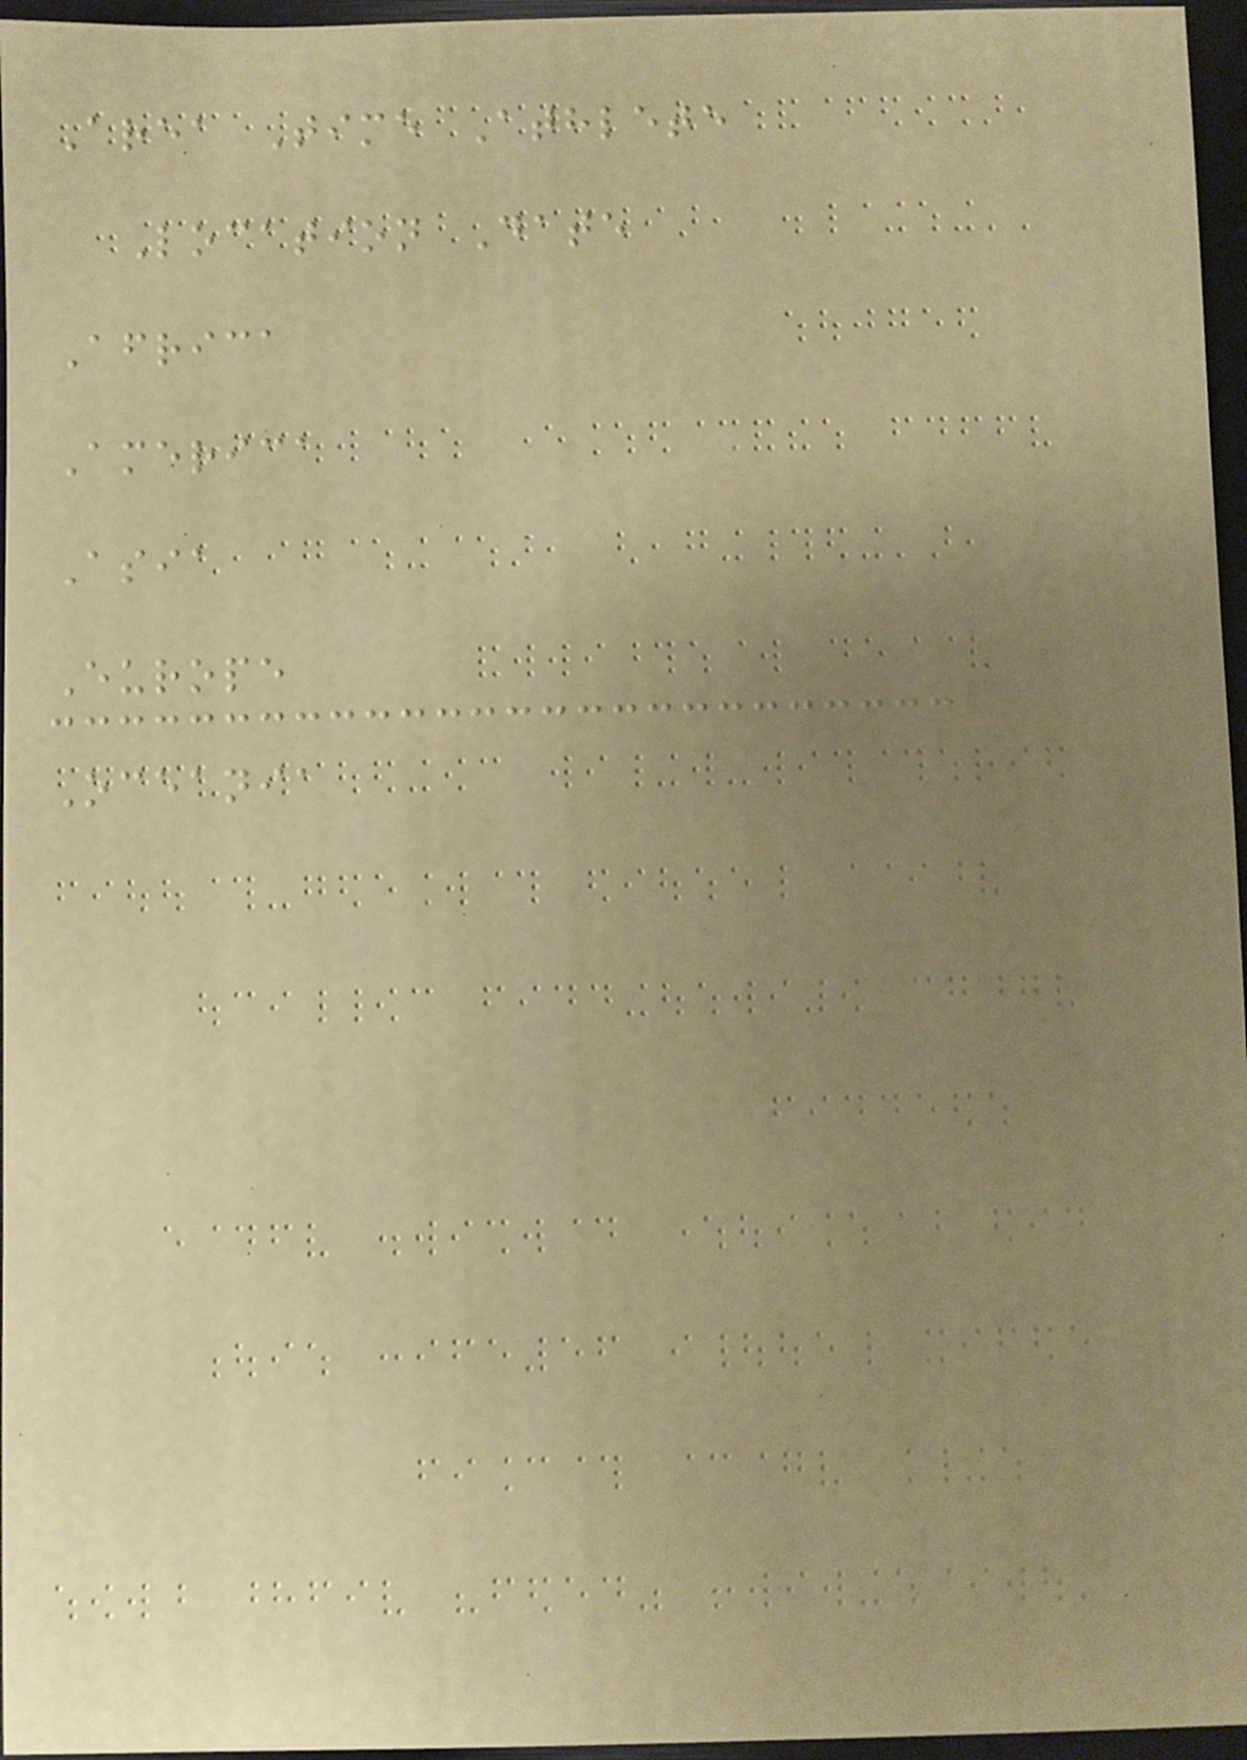Area Time Athlete
Location Date
Africa
America
Asia
Europe
Oceania
